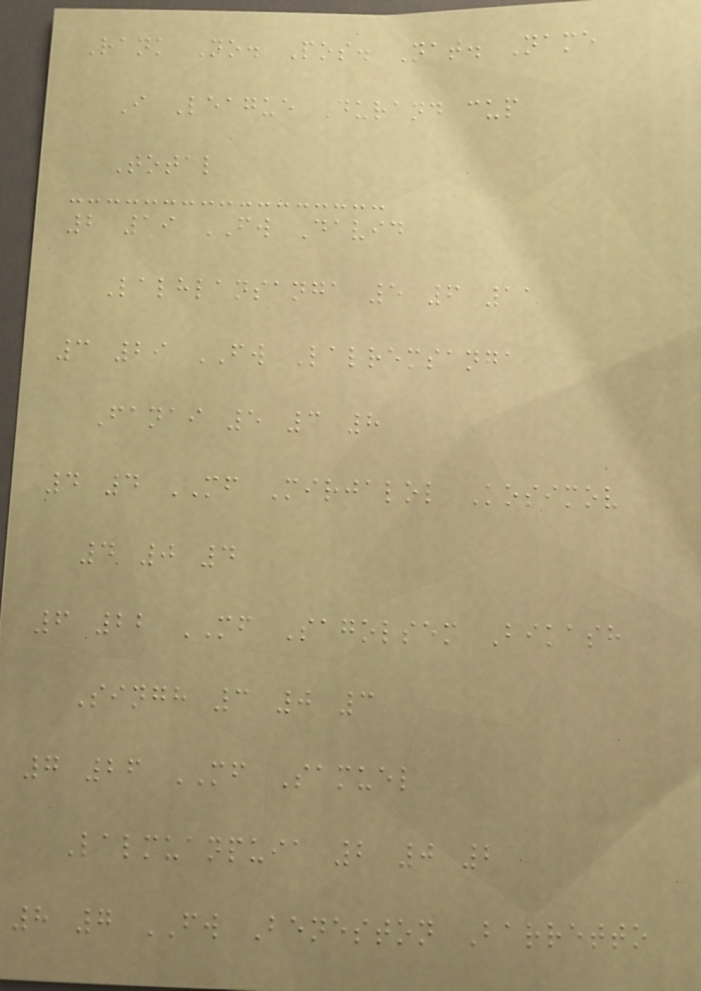Rank No. Pos. Nat. Name
I League Durand cup
Total
2 19 FW David
Lalhlansanga 5 6 11
3 29 FW Lalremsanga
Fanai 5 3 8
4 4 MF Mirjalol Kosimov
4 0 4
6 22 MF Sagolsem Bikash
Singh 3 0 3
7 26 MF Samuel
Lalmuanpuia 2 0 2
8 7 FW Beneston Barretto
